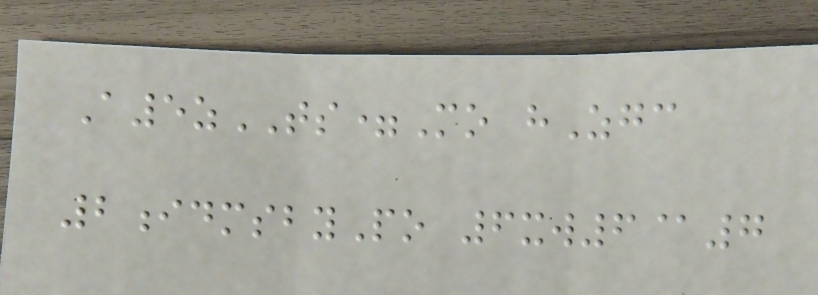A5zTS=Mo hZgc
2idmsbyPo 6xw6@7
